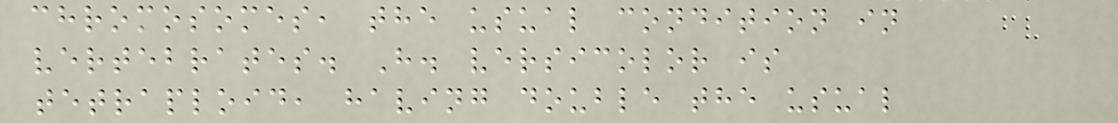chromosomes, the usual condition in
vertebrates. H. versicolor is
tetraploid, having double the usual
